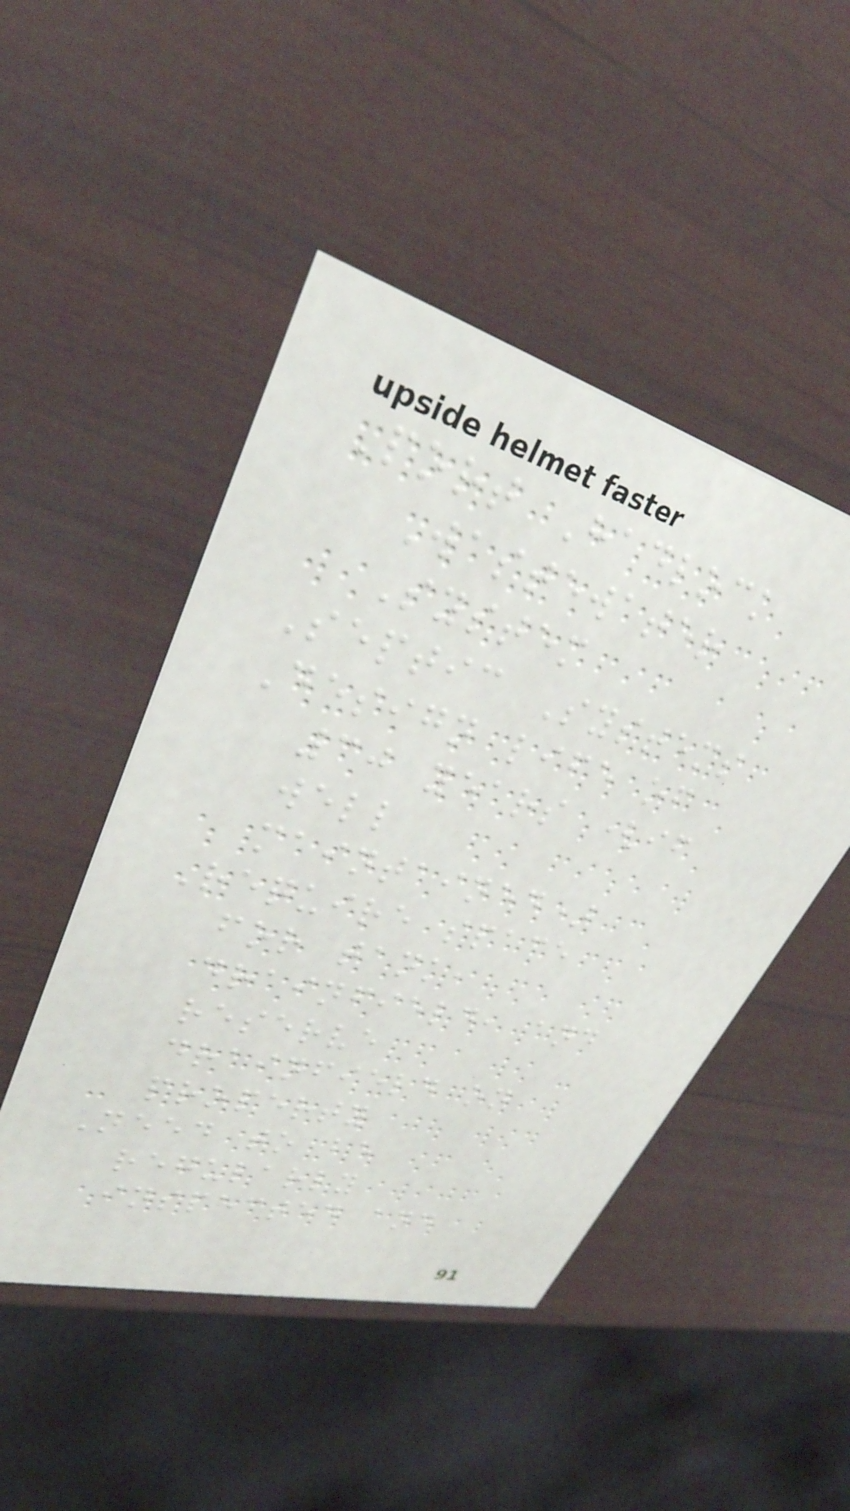Port Hadlock
Wastewater
System
Septic Systems
Design life of
30 years (if
well
maintained)
Require space
for tank,
drainfield, and
reserve
drainfield on
property
Need to be
regularly
inspected and
